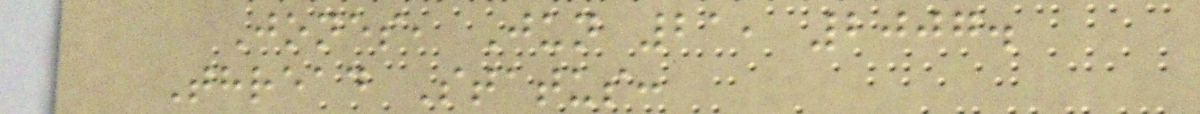Jones, Jun 21, 2007.
Thread Status:
